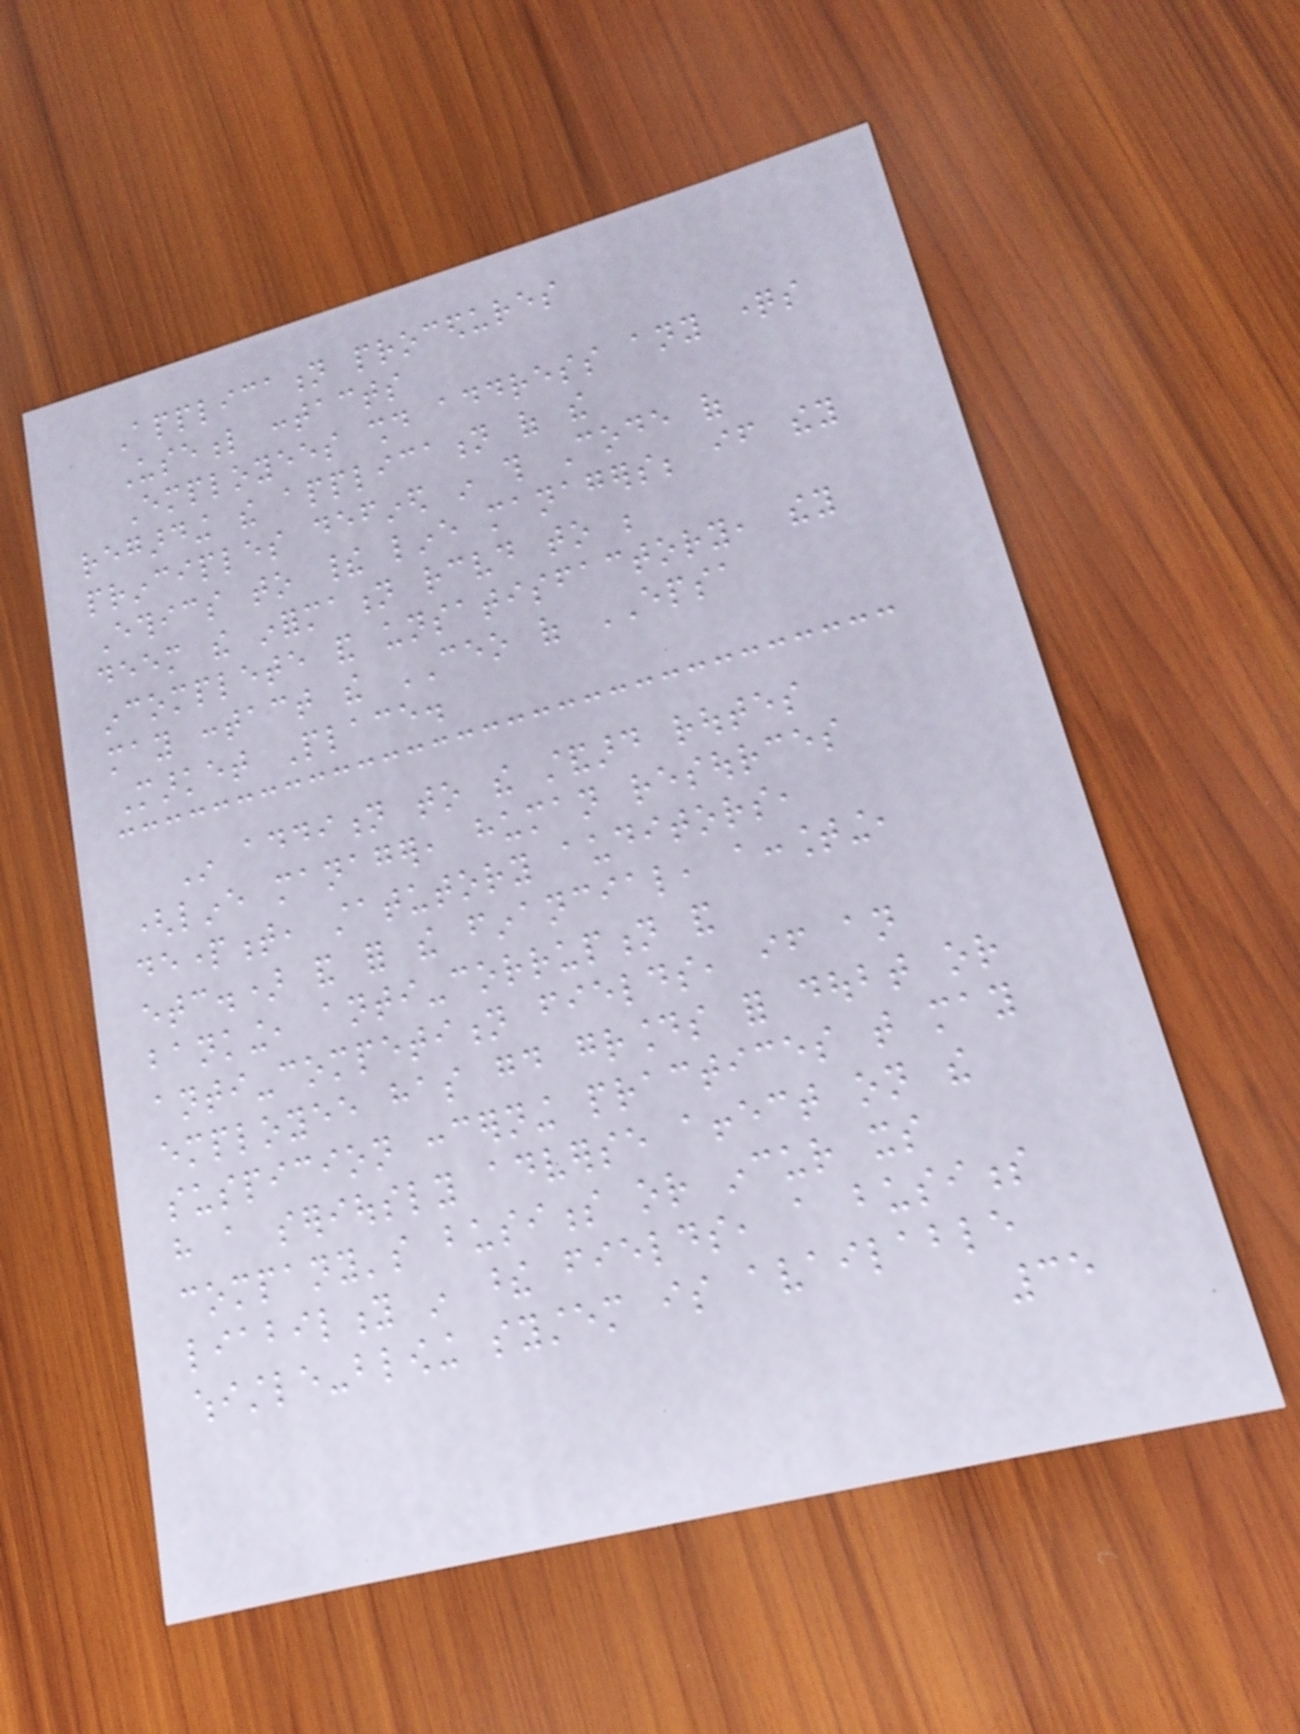Application procedures
Useful contacts
Employees should address any questions
regarding the application of the
principles defined in this Code of
Ethics to their line managers; if they
deem the information received to be
incomplete and unsatisfactory, they
may contact the CEO of EPSA
Market Place.
In addition to the standard routes
(line manager, human resources
department, statutory auditors,
etc.) and for the financial, accounting,
banking, anti-corruption and
anti-competition fields, if an
employee has good grounds for doubt or
suspicion concerning practices that may
have a seriously adverse affect on the
company's business or incur its
liability in these fields, a business
whistle-blowing system is available
35
